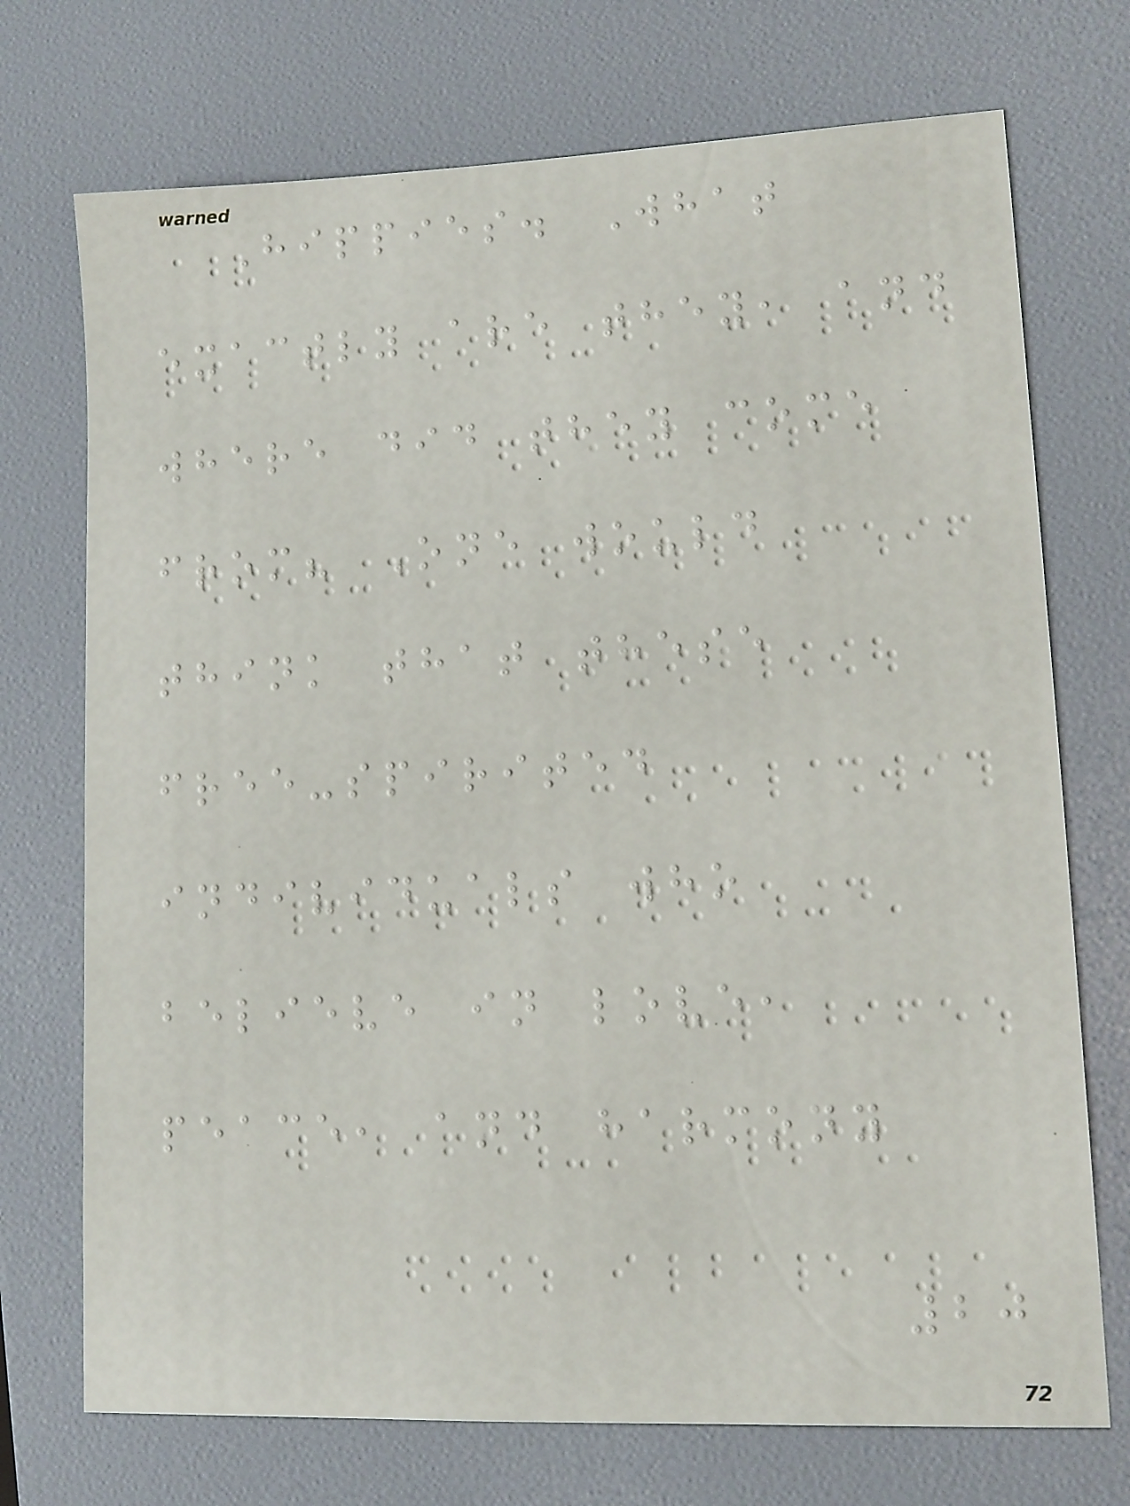Hippies. What
exactly are they, and
where did they come
from? One would
think that these
free-spirited
individuals who
believe in love,
peace, and harmony
20
